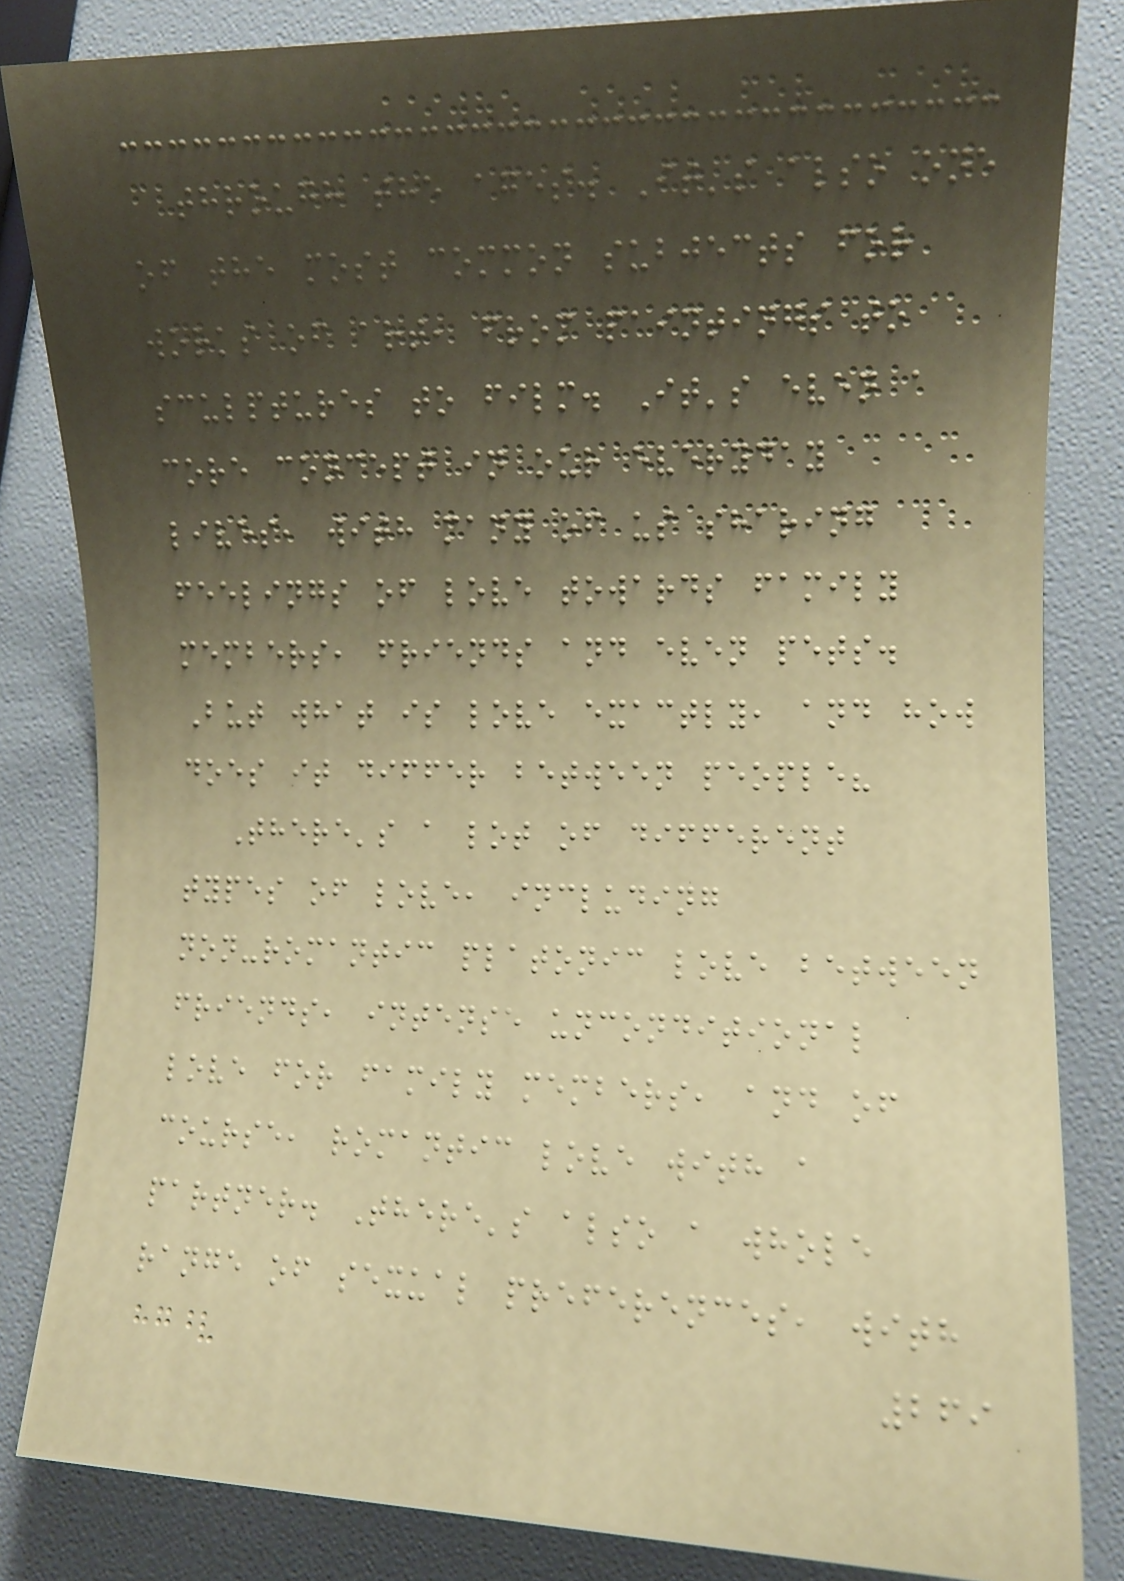through the ages. It's also one
of the most common subjects for
works of art, from paintings to
sculptures to film. It's even a
core concept in our everyday
lives, with many of us sharing
feelings of love towards family
members, friends and even pets.
But what is love exactly, and how
does it differ between people?
There's a lot of different
types of love, including
non-romantic platonic love between
friends, intense unconditional
love for family members, and of
course, romantic love with a
partner. There's also a whole
range of sexual preferences, with
269
